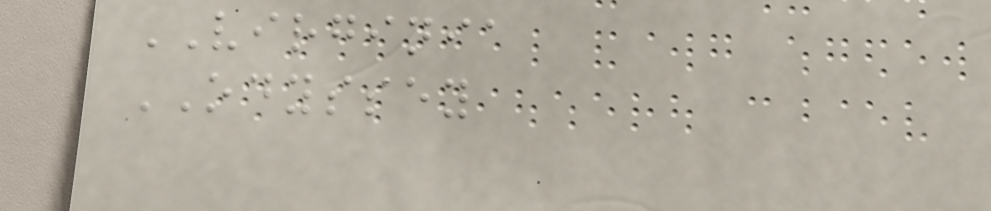VIRGINIA
ODYSSEY
